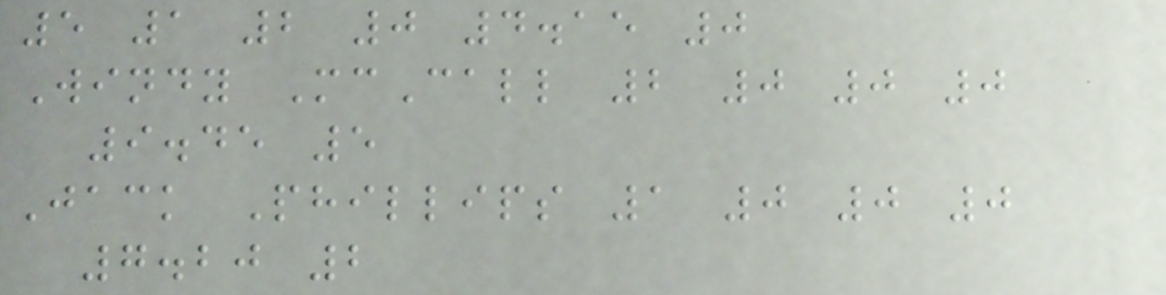5 1 2 0 4.15 0
Windy McCall 2 0 0 0
9.45 5
Jack Phillips 1 0 0 0
7.20 2
